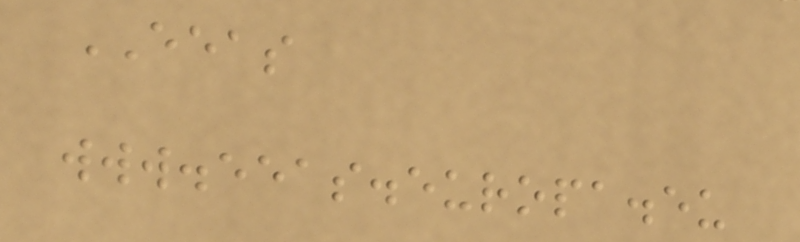EEAS
www.eeas.europa.eu
